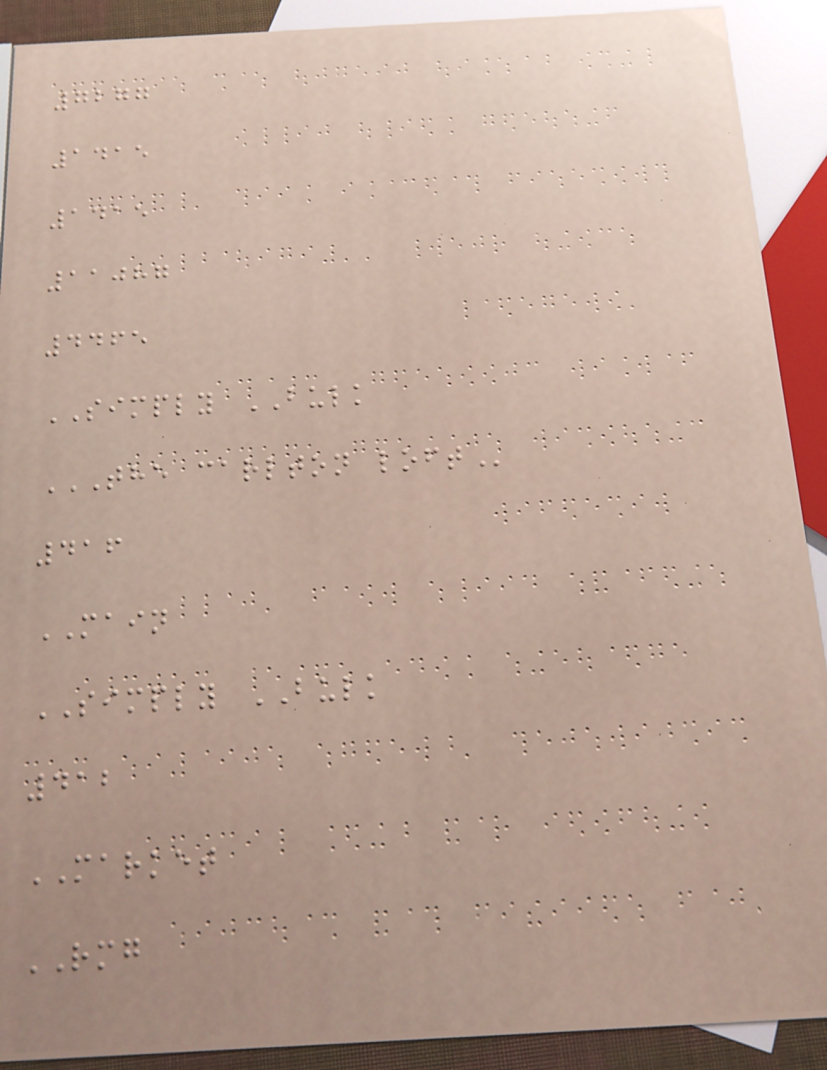7277
1415
1415
11087
4465
SIMPLY BULK
THE CARLTON LOFT
416
MAIN
SIMPLY BULK
412
MARKET
RMG
